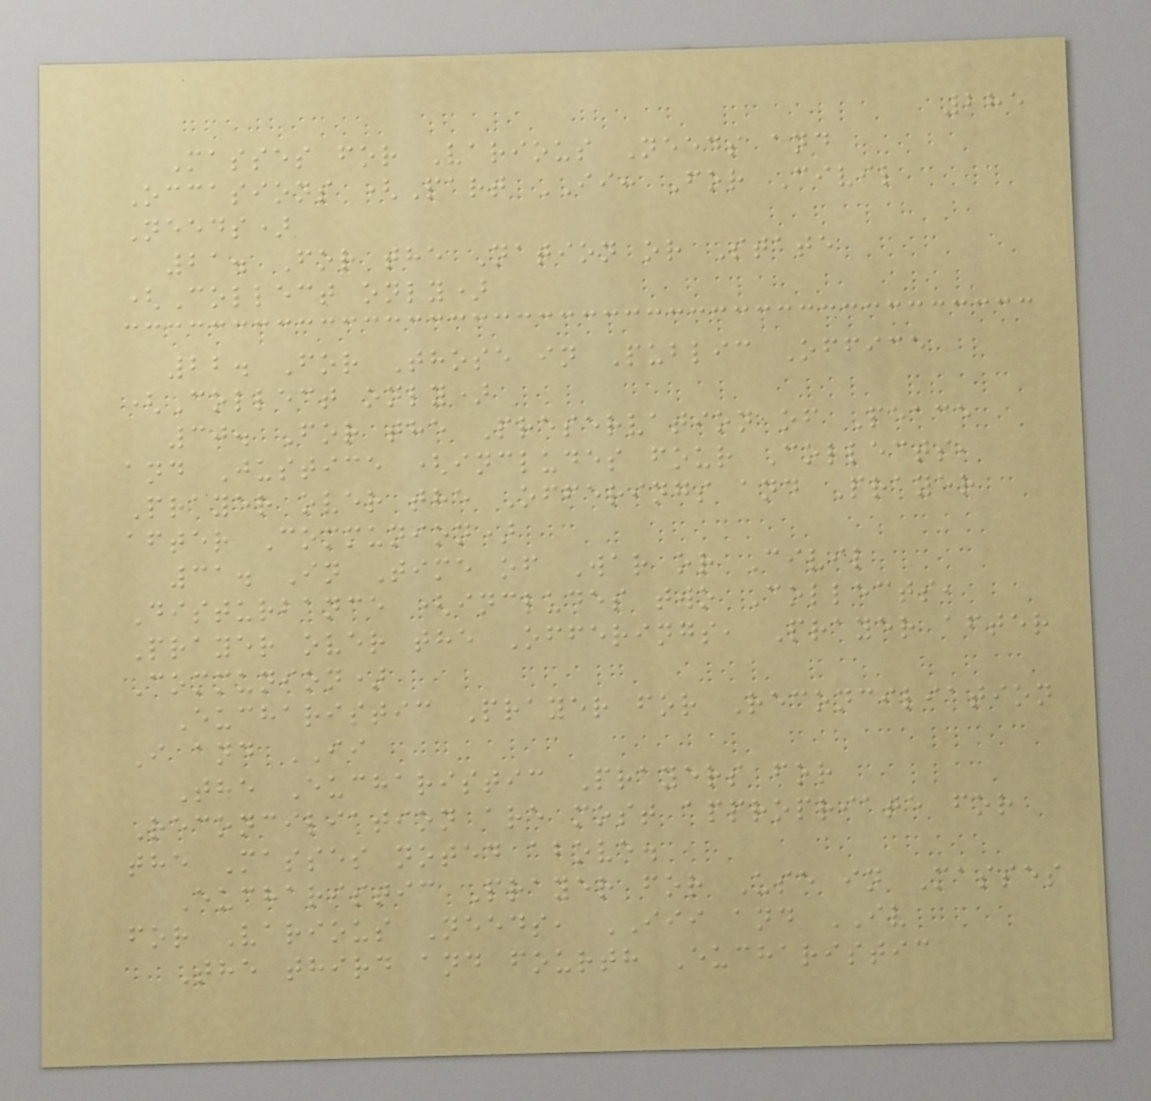285
Masses for Various Needs and
Occasions (Part II: For Civil
Needs)
21. For the Nation or State
(Collect only)
22. For Those in Public Office
(Collect only)
30. For the Preservation of Peace
and Justice (includes four Collects,
Prayer over the Offerings and Prayer
after Communion)
31. In Time of War or Civil
Disturbance (includes two Collects,
Prayer over the Offerings, Prayer after
Communion)
Eucharistic Prayer for Reconciliation
I and II
The Eucharistic Prayers for
Reconciliation are most appropriate for
the Masses noted above.
Eucharistic Prayer for Use in Masses
for Various Needs, III and IV
The third and fourth Eucharistic
